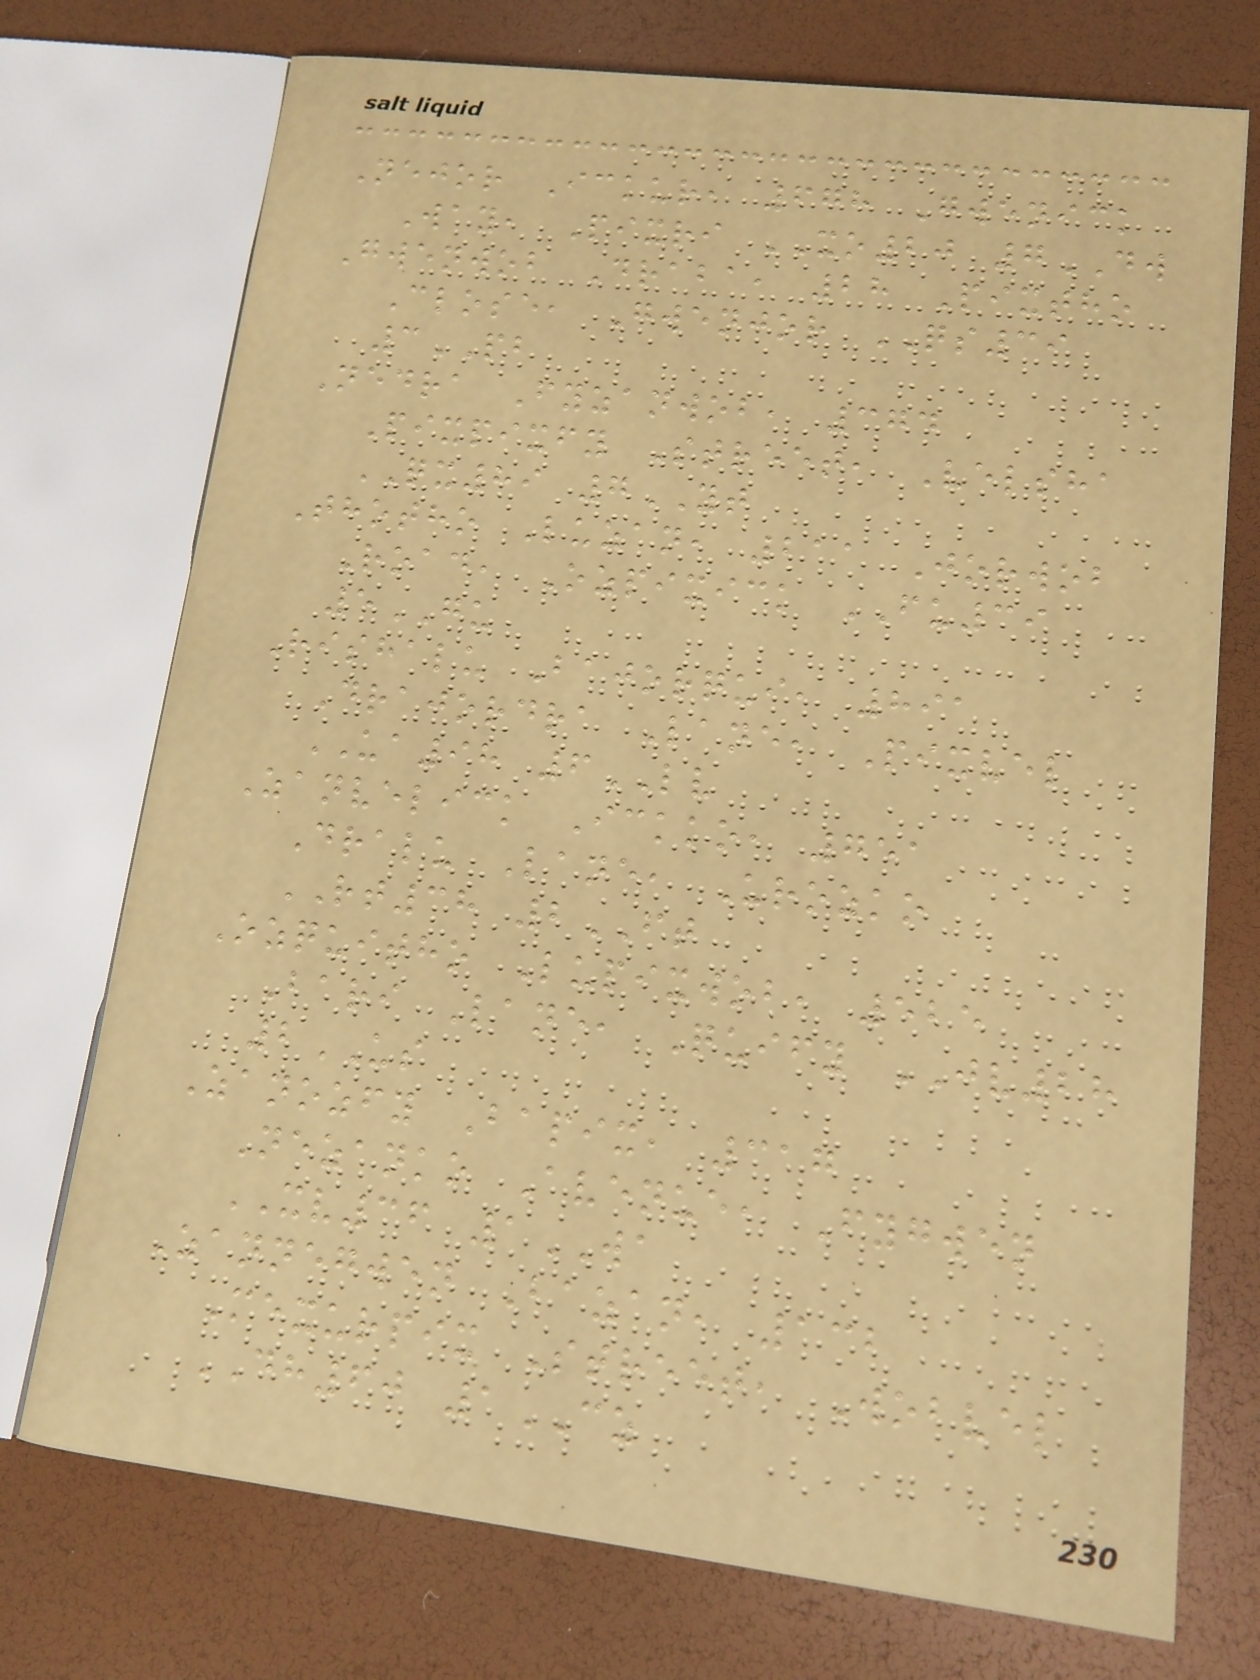Nejor Ickur, 678 Gwenick
Way, Pixri XO20 7DW
Gwenwob Draba, 28 Pixtho
Close, Gwenjor QS39
3PB
Nedra Fyzanwob, 374
Pixpixfy Street, Velsha
QX89 7YT
Thotho Luzan, 211 Jorwob
Road, Ozpixick FU39
5GU
Rishalu Bajorqui, 891
Drajordra Lane, Pixvel
UA98 6LV
Zanvelick Ickko, 751
Dralu Lane, Urozko
RT38 2FT
Ozquitho Lupixwob, 525
Bari Lane, Quify JV28
2US
Zanozfy Bapix, 317
Nezanko Avenue, Fygwen
XV36 1WA
Zannegwen Bazan, 132
Mexurpix Street, Wobvel
DH60 1CZ
